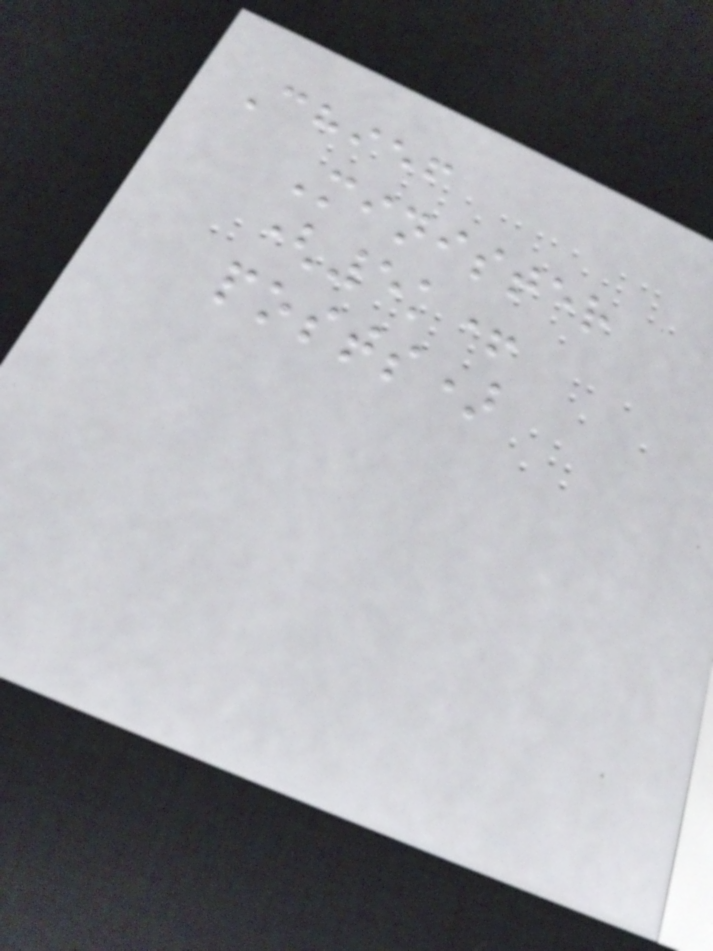Chief
Minister
(5k+
posts)
